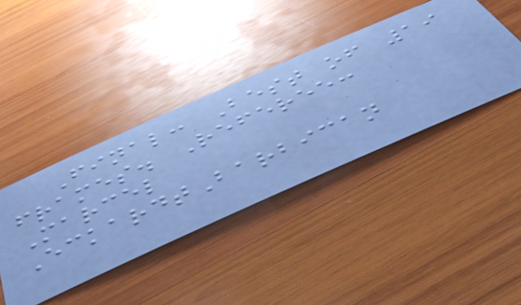Final: Best of 19
frames. Referee:
Marcel
EckardtBarbican
